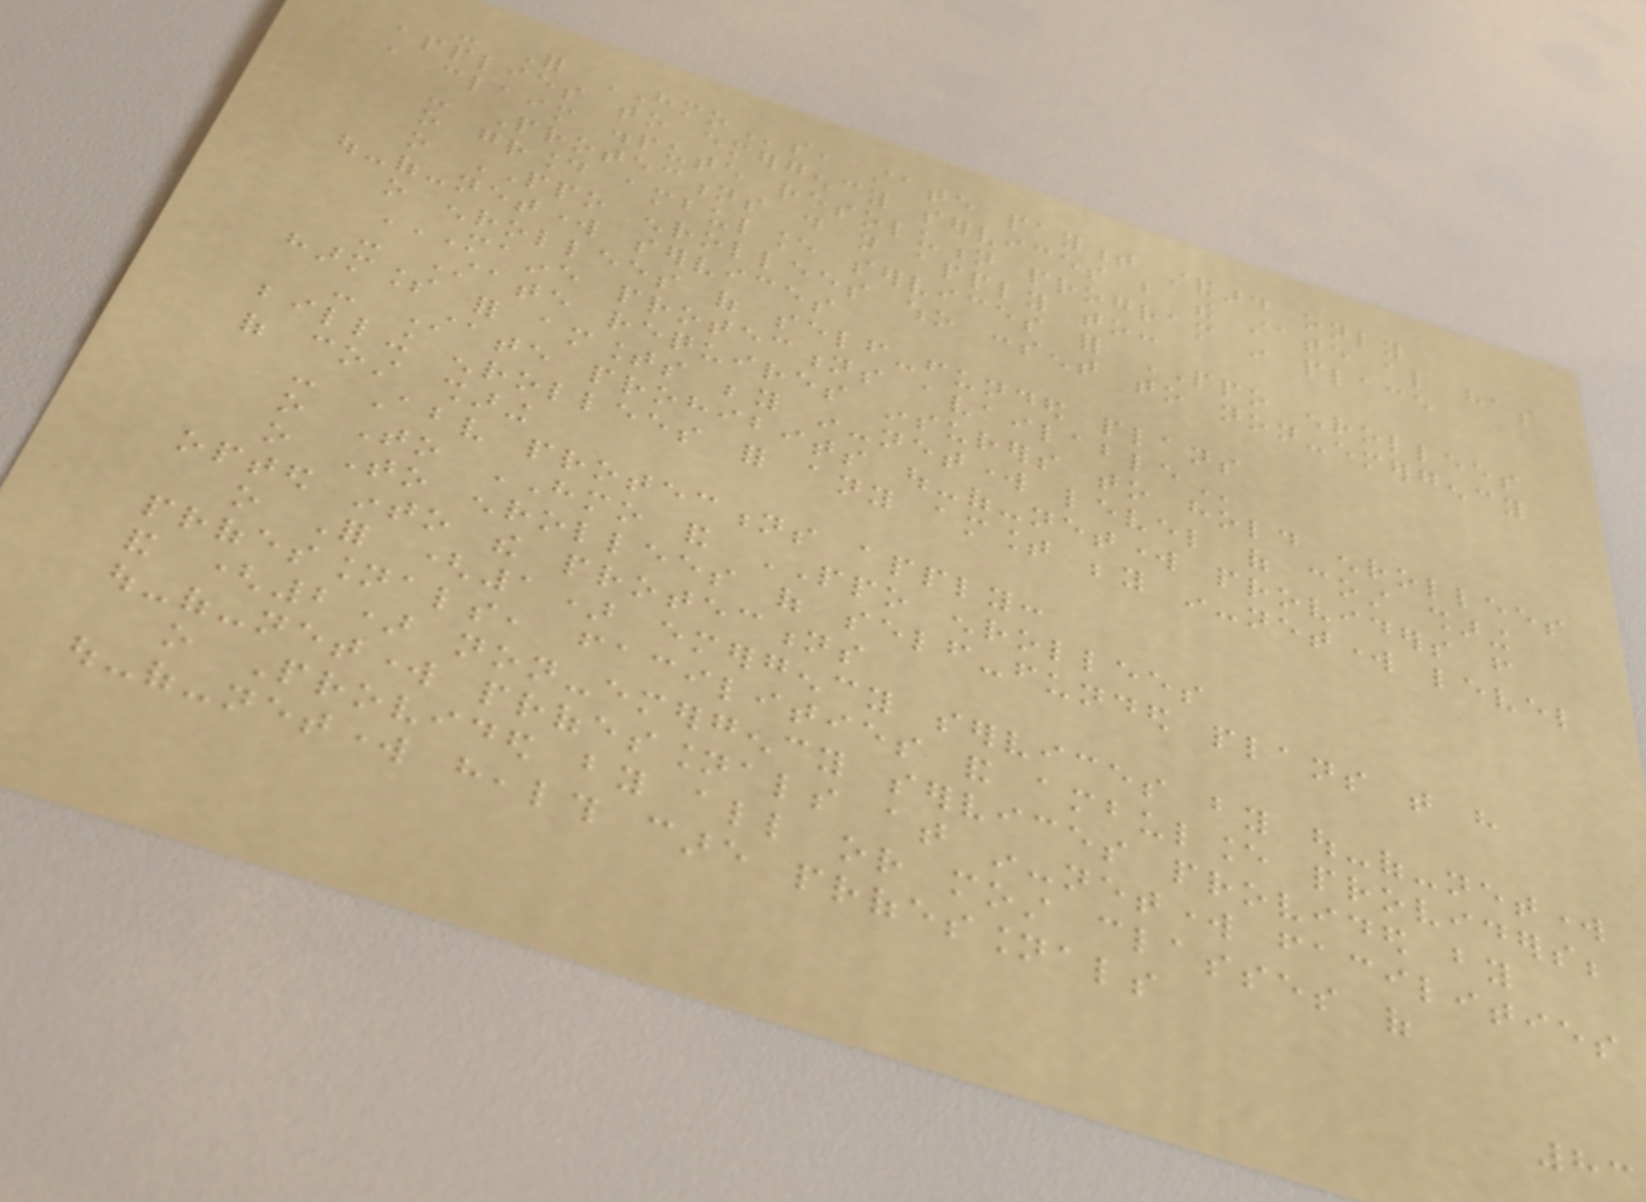- For HMOs, state payment standard only
applies to emergency services but the state also has
a claim dispute resolution program in place
- Protections do not apply to:
o ground ambulance services for PPO enrollees
o PPO enrollees who consent to non-emergency
out-of-network services
o enrollees of self-funded plans
MAINE PROTECTIONS AVAILABLE
- State requires insurers to hold enrollees
harmless for amounts beyond in-network level of cost sharing
- State prohibits out-of-network providers from
billing enrollees for any amount beyond in-network level
of cost sharing
- Above protections apply:
o To HMO and PPO enrollees
o To enrollees of self-funded plans that have
opted into the protections
o For (1) emergency services by out-of-network
professionals, facilities and ambulance providers;
and (2) non-emergency services provided by
out-of-network professionals at in-network facilities
o Provided by all or most classes of
out-of-network health care professionals
83
